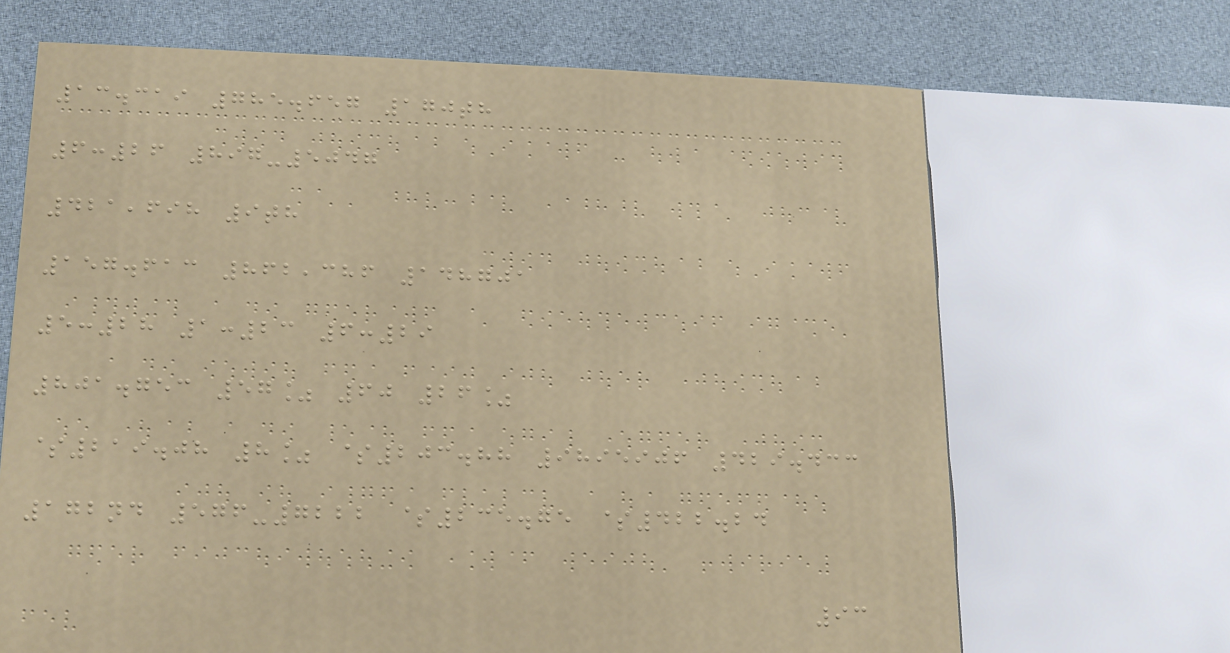13.319 785.657 170th
6:26 897-5047
421,698 9th
157.613 862,386 148701
5:28 1:23 6:29
801.753 57% 60 26%
$219.08 8% $203.88 9895906 429.433
172nd 576-7222 $235.75 $422.24
93
